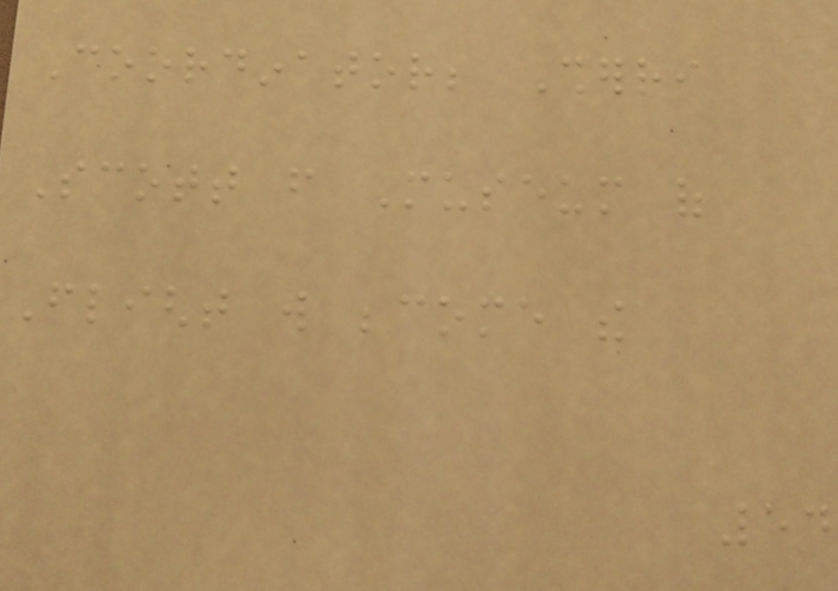Coordinator; Sherri
Scott from Museum of
Flight will become the
54
